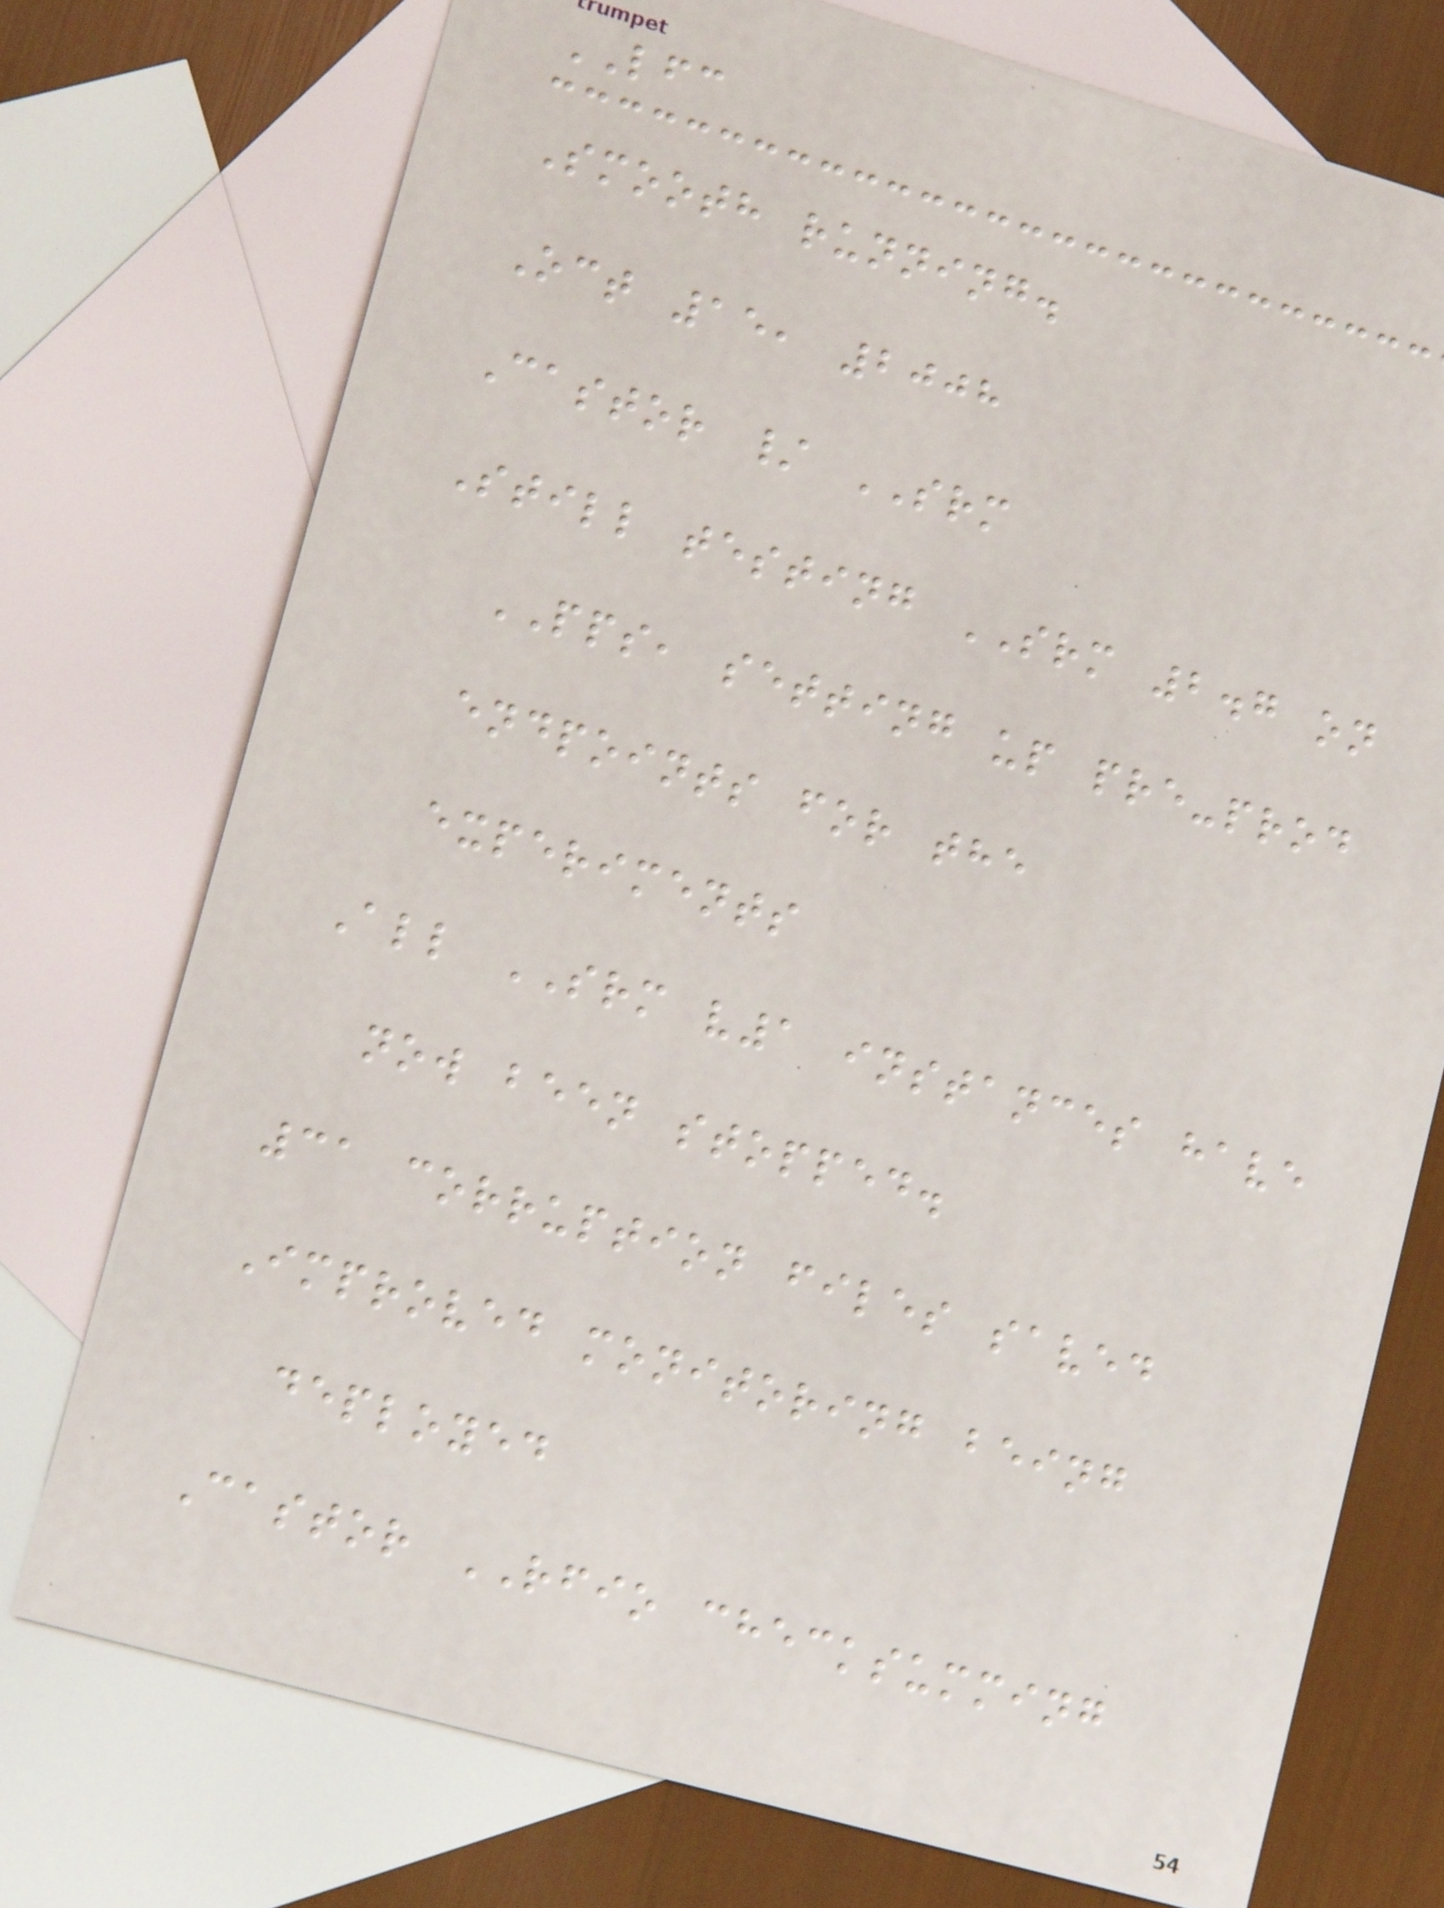LFC
Smooth running.
Oct 15, 2008
Castor / SRM
Still testing SRM 2.7 on
PPS, setting up pre-prod
endpoints for the
experiments
All SRM v1 instances have
now been stopped.
31 corruption files saved
Improved monitoring being
deployed
Castor RFIO checksumming
